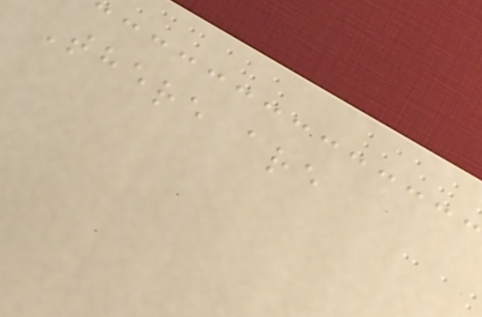There are
